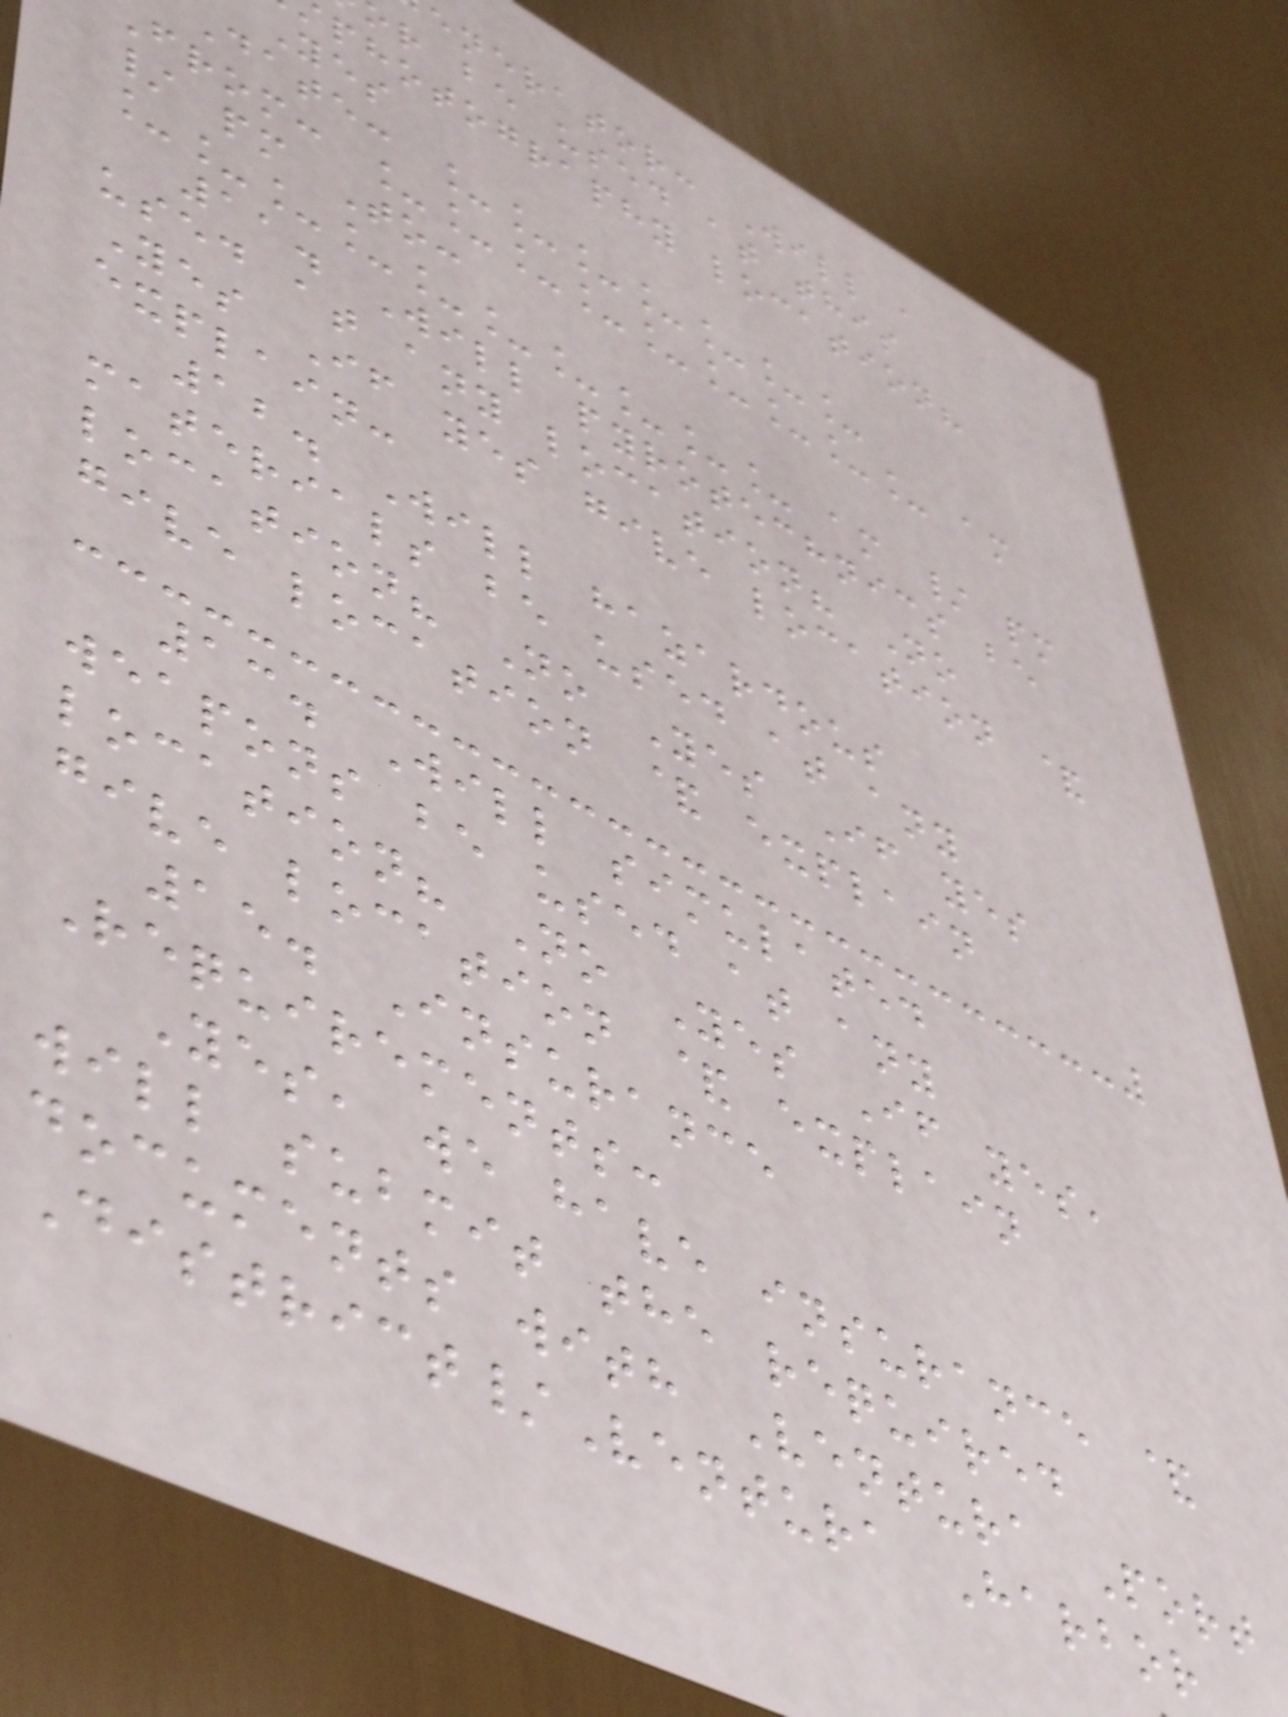enerator: Will a
r be used at this
photography location?
Yes
Date: _______
from: _________ am
/ pm To:
__________ am / pm
11. Will pyrotechnics be
used at any location? No
Yes If yes give location &
explain:
12. Will hazardous
materials be used at any
location? No Yes If yes
give location & explain
13. Will simulated
weapons be used at any
location? No Yes If yes,
give location & explain
15. Insurance
Requirements:
Yes, we have insurance &
will submit the required
documents with Ventura Port
District/Ventura Harbor
